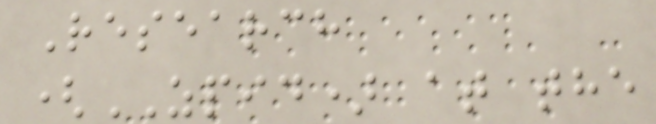Research
(ZPID) at the
